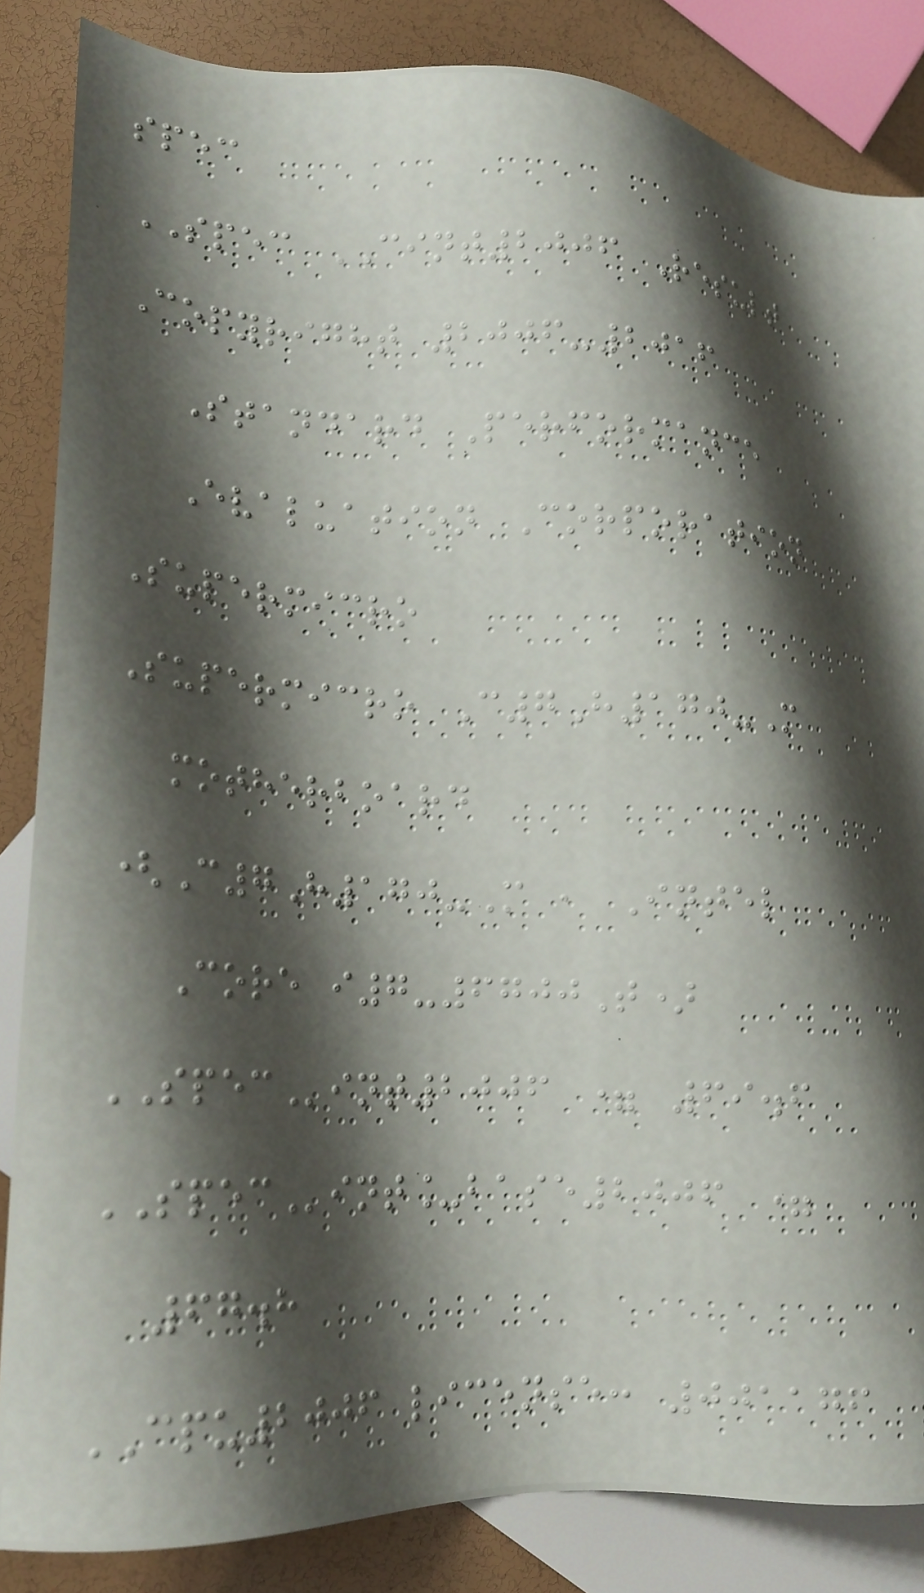spec
SPEC CINT2006 Result
Copyright 2006-2016
Standard Performance
Evaluation Corporation
Supermicro
Supermicro C7H170-M
motherboard
(C7H170-M , Intel
Core i7-6700T)
SPECint2006 = 69.6
SPECint_base2006 =
67.8
CPU2006 license: 001176
